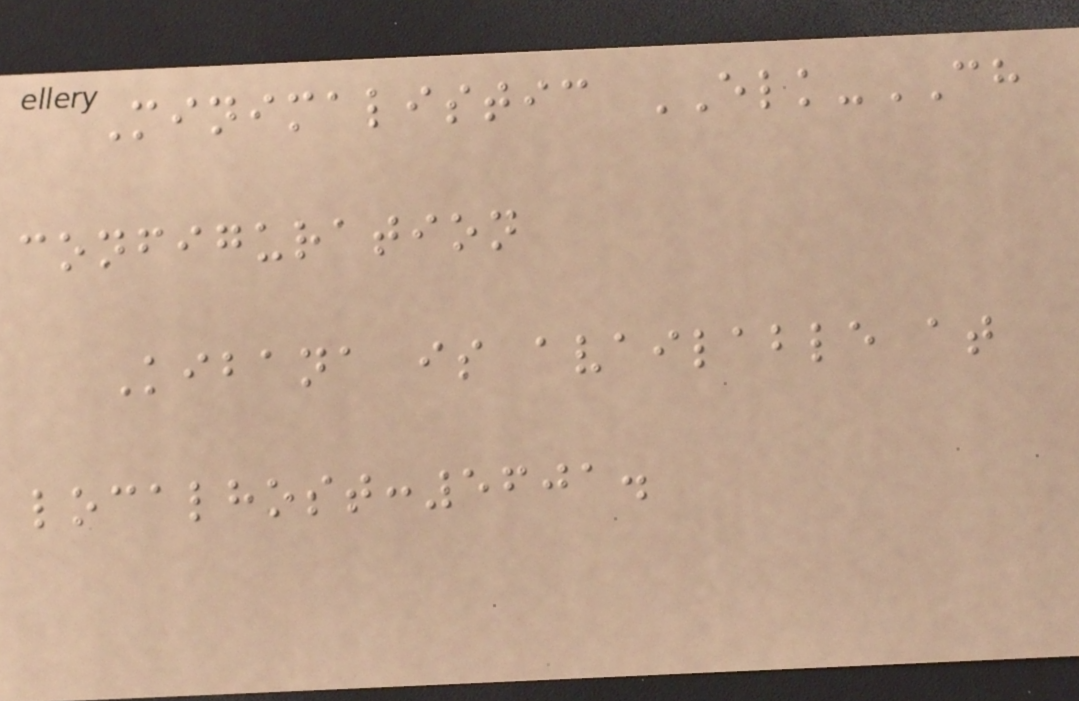Minimalistic ELK-CH
configuration
Kibana is available at
localhost:5601.
